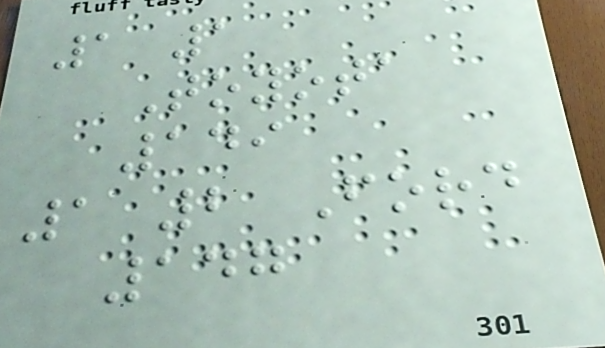1 1
Toyota
149
1 2 Ford
147
